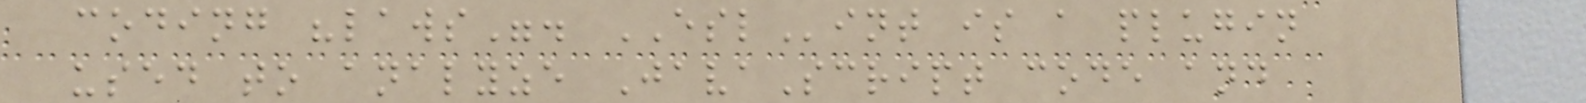coding "laws". ESLint is a plugin
used to analyze JavaScript code and
